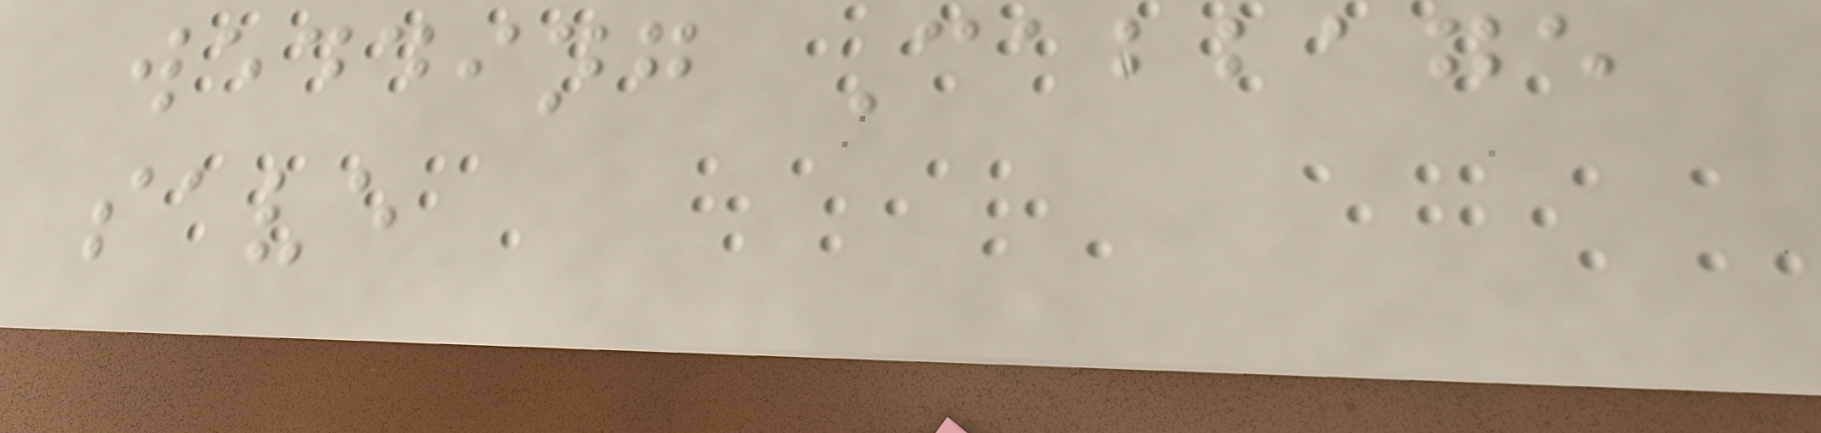wedding Cabbage
save
